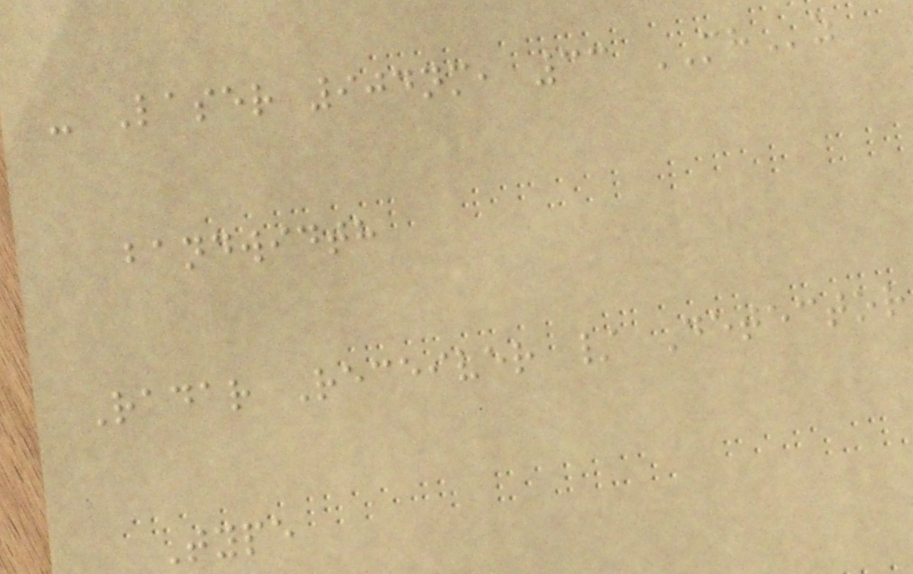- Laser 904nm, 33 MHz
bandwidth
Radar Receiver / Detector
Type
